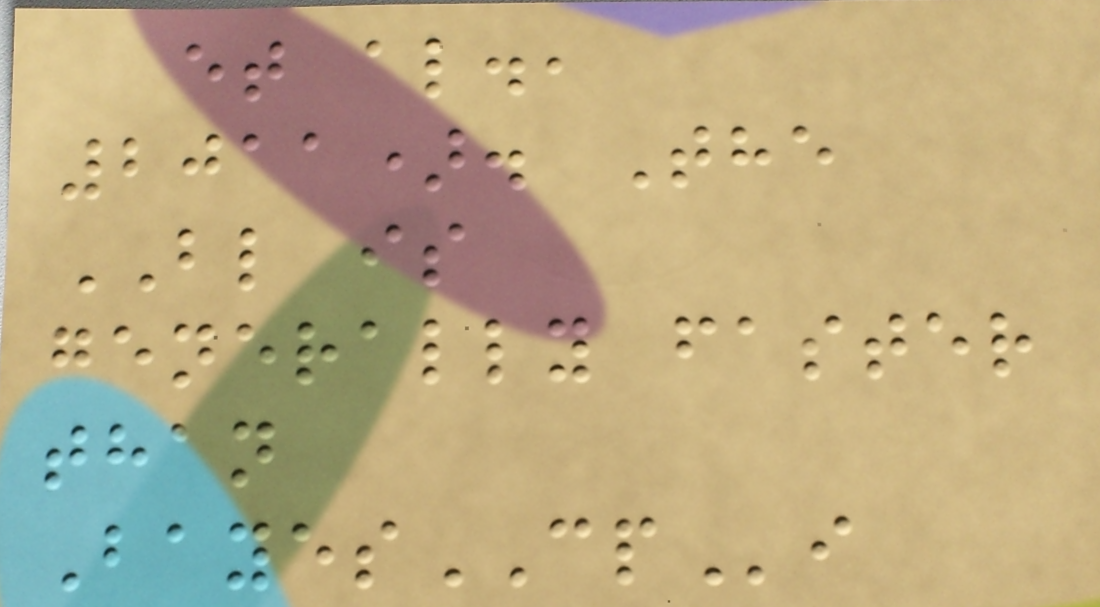et al.,
2011). The
BL is
generally faster
than
BayesCPi
